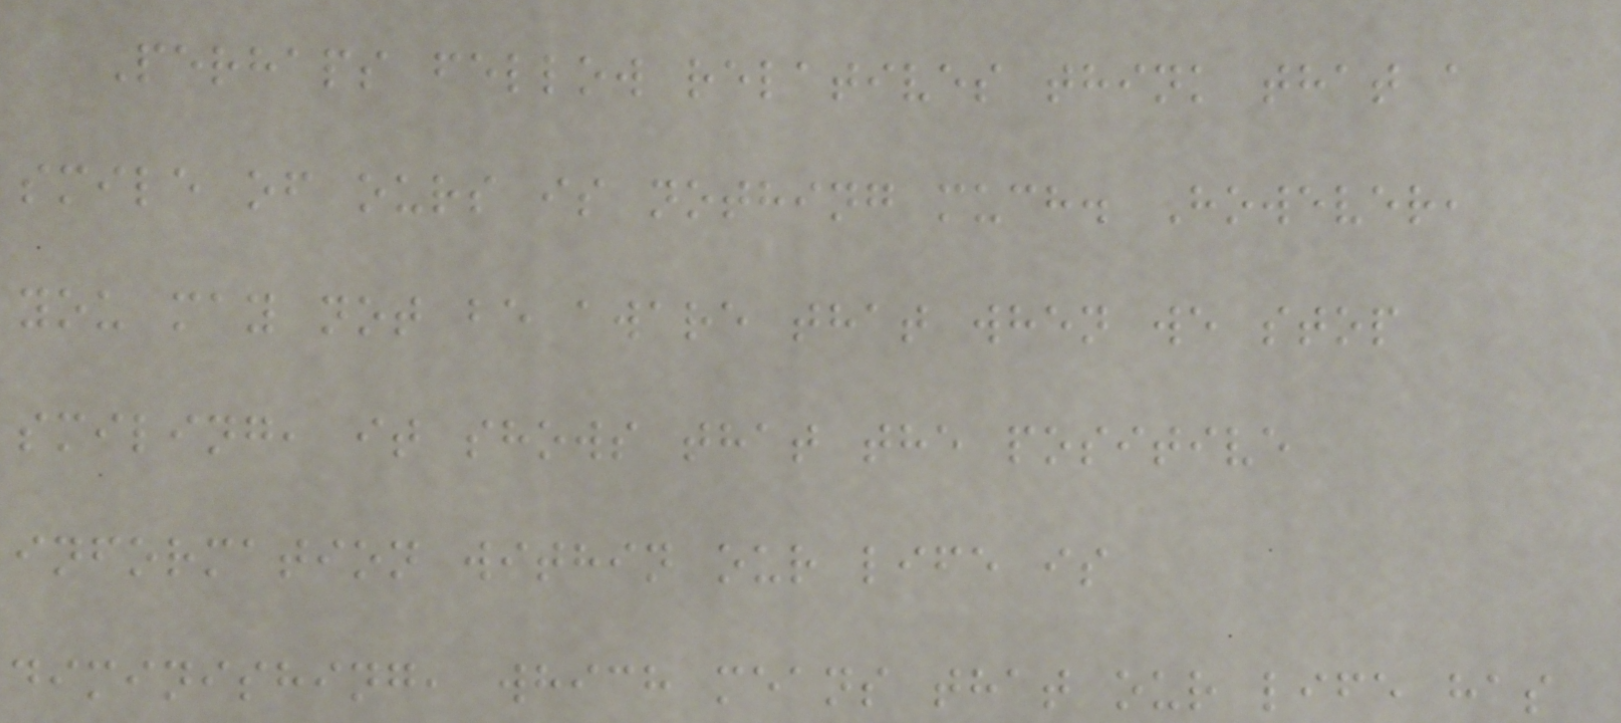Perhaps fellow relatives think that a
smile of ours is nothing much. However,
you may not be aware that when we stop
smiling, it shows that the positive
information within our life is
diminishing, which means that our life has
